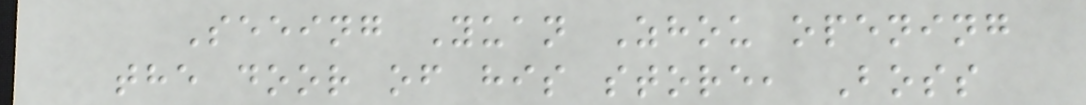Seeing Yuan Zhou opening
the door of his store, Boss
